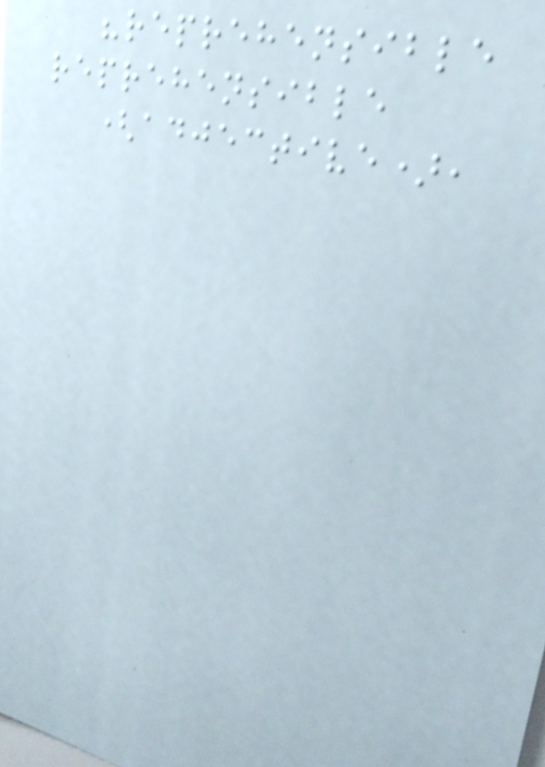"reprehensible
reprehensible
(adjective),
